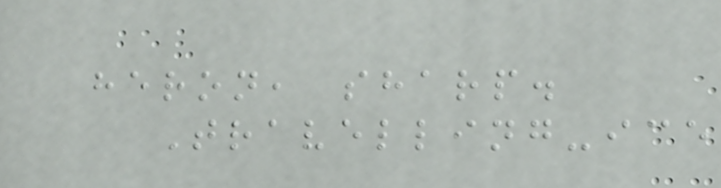heron, sharp.
Travelling-ice
